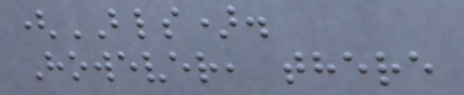(BLS).
However, there
